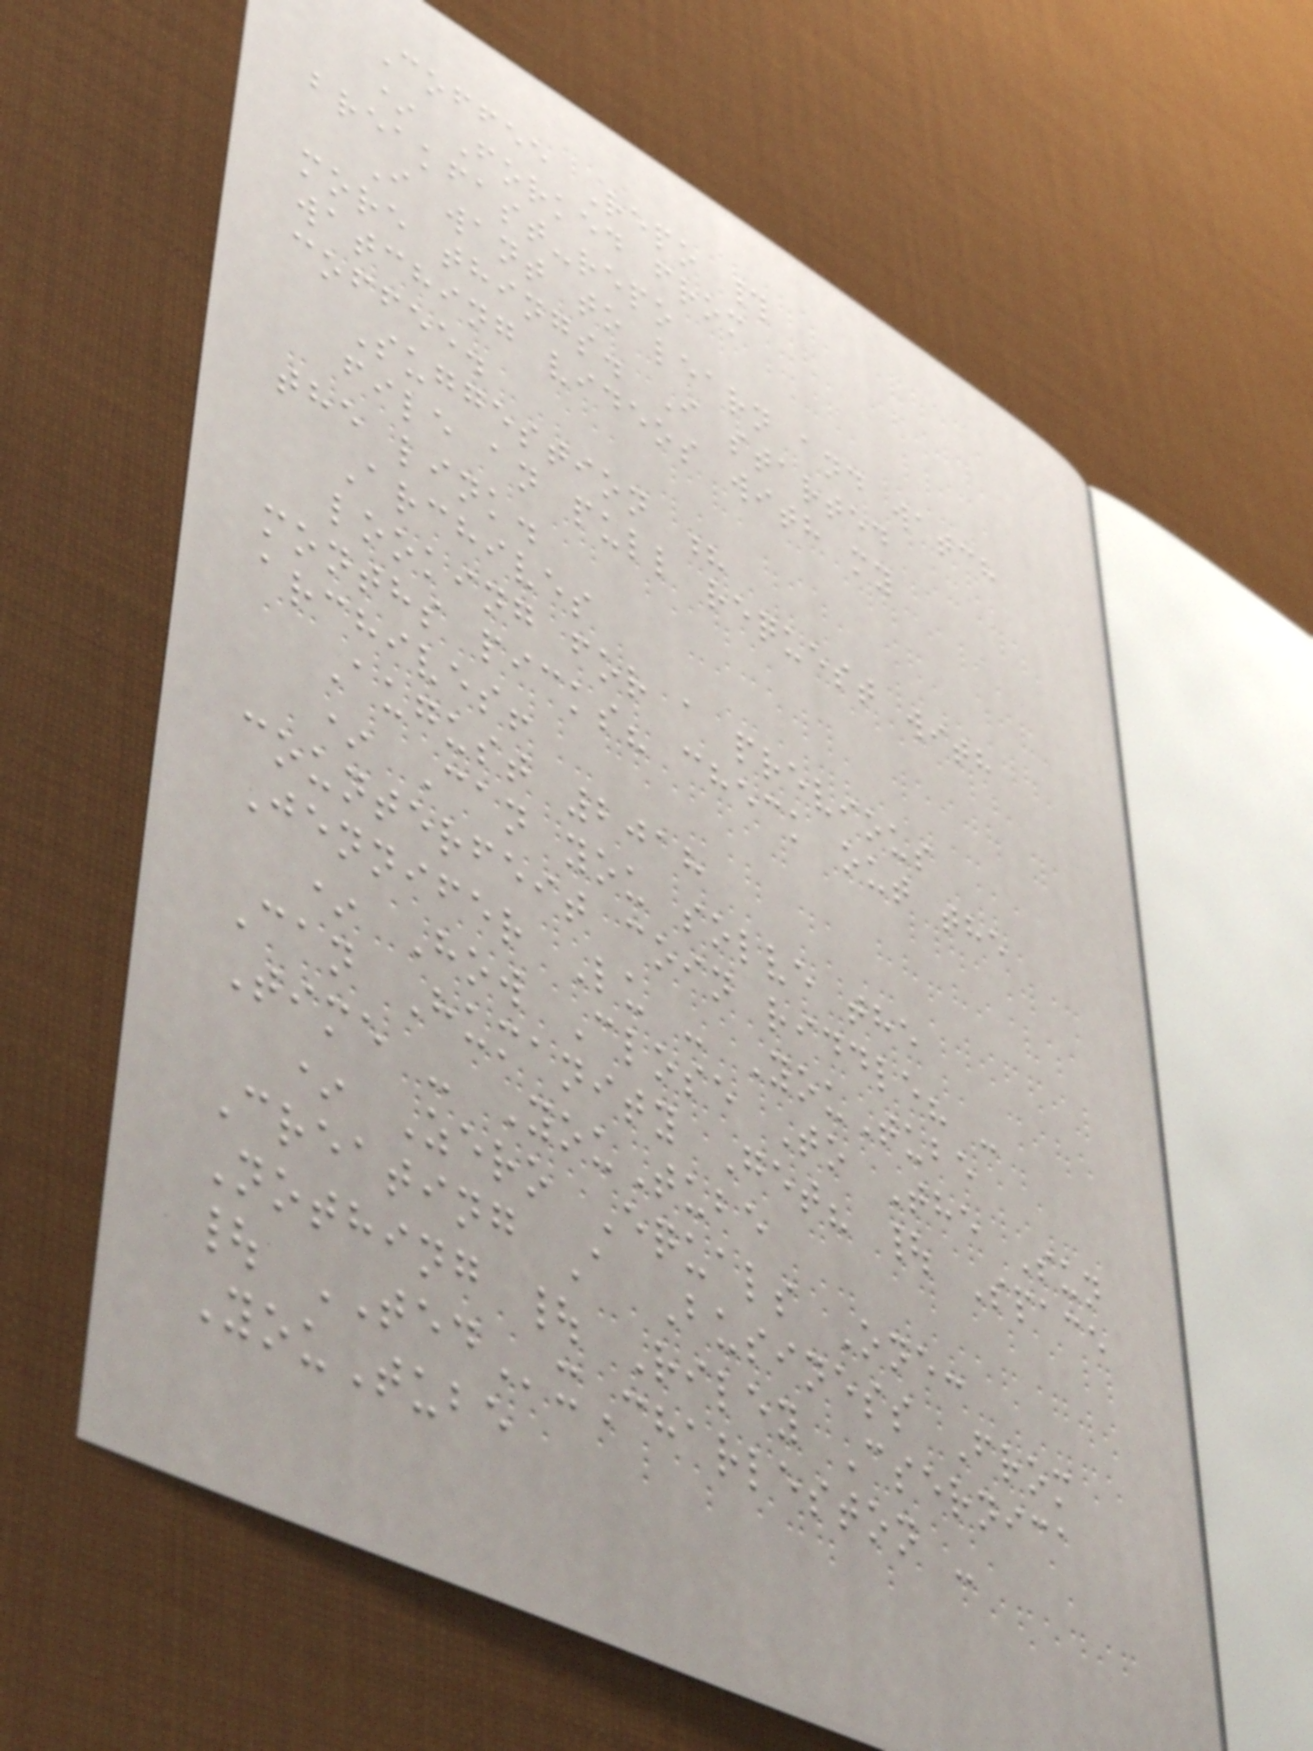Coffee Repo #
* Forked from
breakfast-repo
I want to learn and watch
more things. I started
watching videos with my
coffee.
Suggestion ?
file an pull request with
the link.
Archives
looking for a previous
months picks? check out the
archives!
August 2018
* Can you solve the
counterfeit coin riddle? -
Jennifer Lu - YouTube
* How Close To The Sun
Can Humanity Get? | Space
Time - YouTube
* Zero Equals One:
Creating A Business From
Nothing | Riley Csernica
| TEDxCharleston -
YouTube
